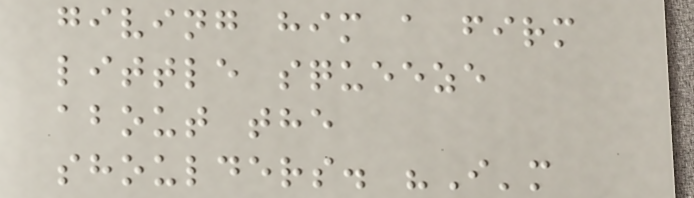giving him a firm
little squeeze
about the
shoulders. "I'm
